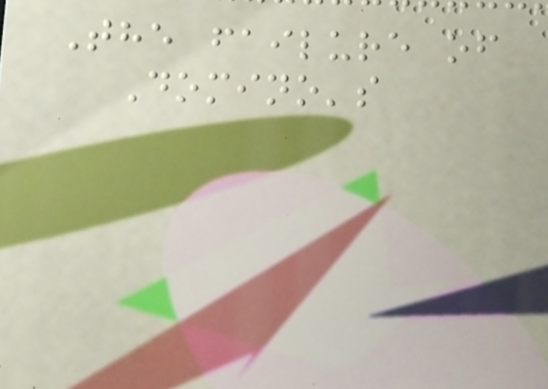The failure of
Domino's
